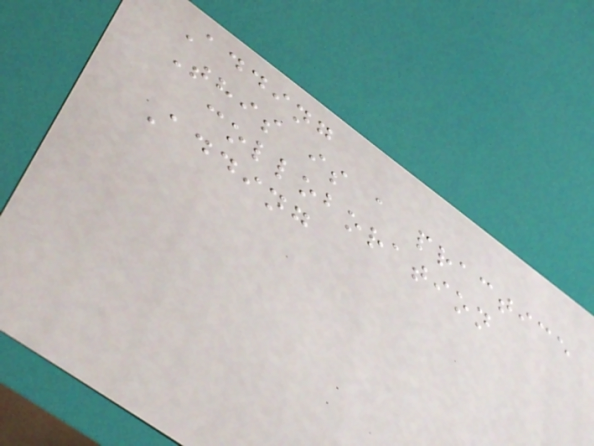Adding
This is a practice
colloboration
Adding
